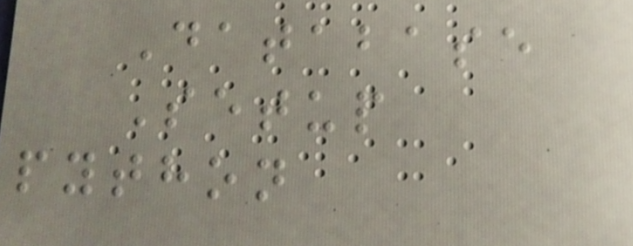Database
Setup
python
